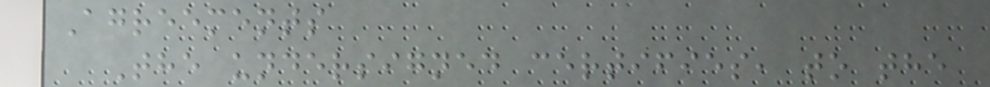Agreements
The undersigned certifies, to the
